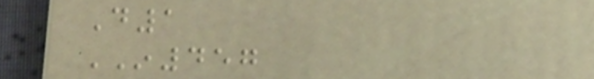D1
IN457
